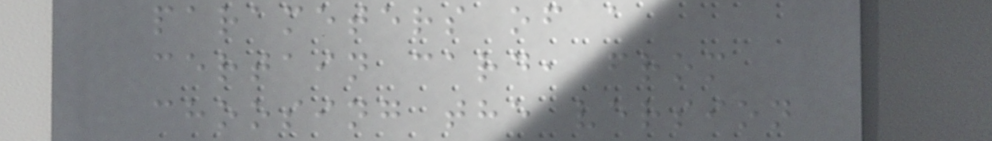parameters of a
certain card, from
choosing the version
